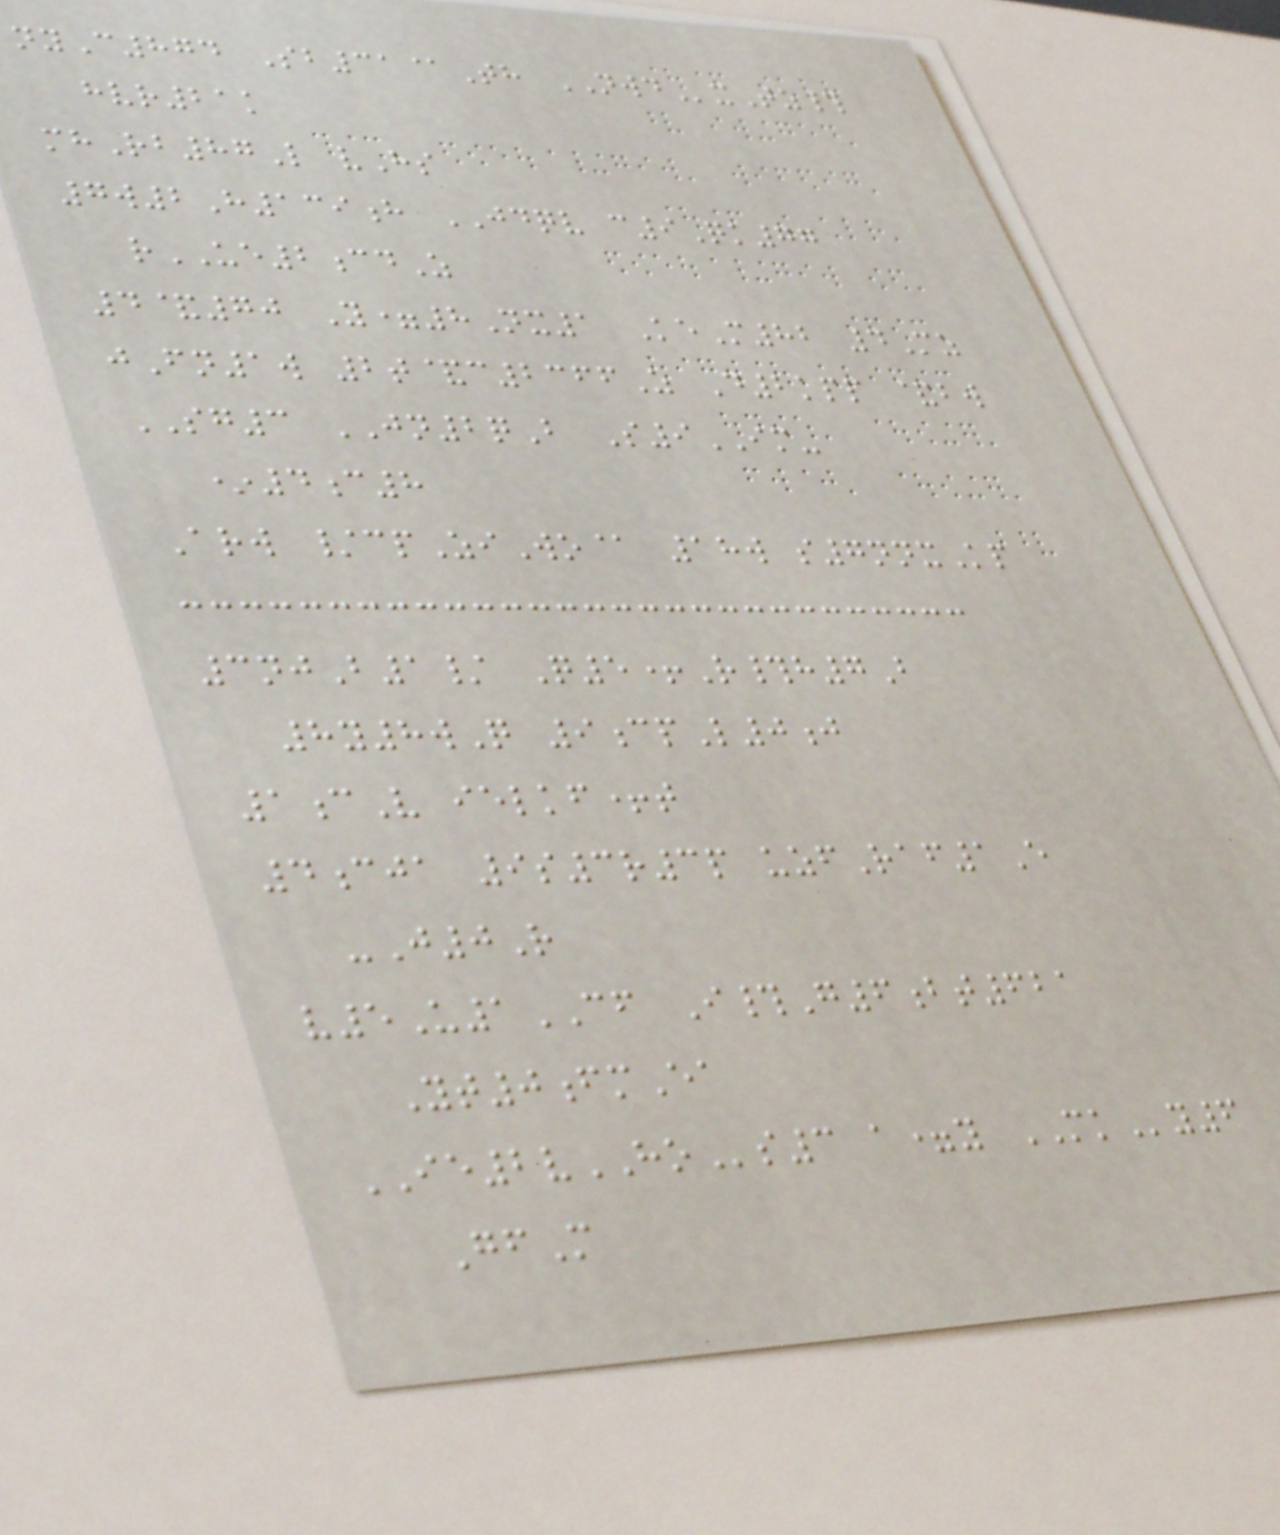nyC874 Sb31@Th NWDxTz#
hvr21k
mhRb87L vHs
7w2H139h JDQV c9Qk77
rUE2cdZ
4&70 Y=8Nx1 KeM82 4Mz
jFn1w 2t&c2366Z D2kpp &bw
SG3 JN2qB S9IM-
*4c8
Arw /cpZiWo@ 18w s7nnxKp
3njB1/ Q5+R#h7B
8y8wQ 9cpL0j
1cV ielkf+t
4cja 9s3r3p uzfRaf1E
-J0R
v5U1CF I#G6bt621
Yt0fmEa
IE2vHOs3 a=y MKy6
GfM
